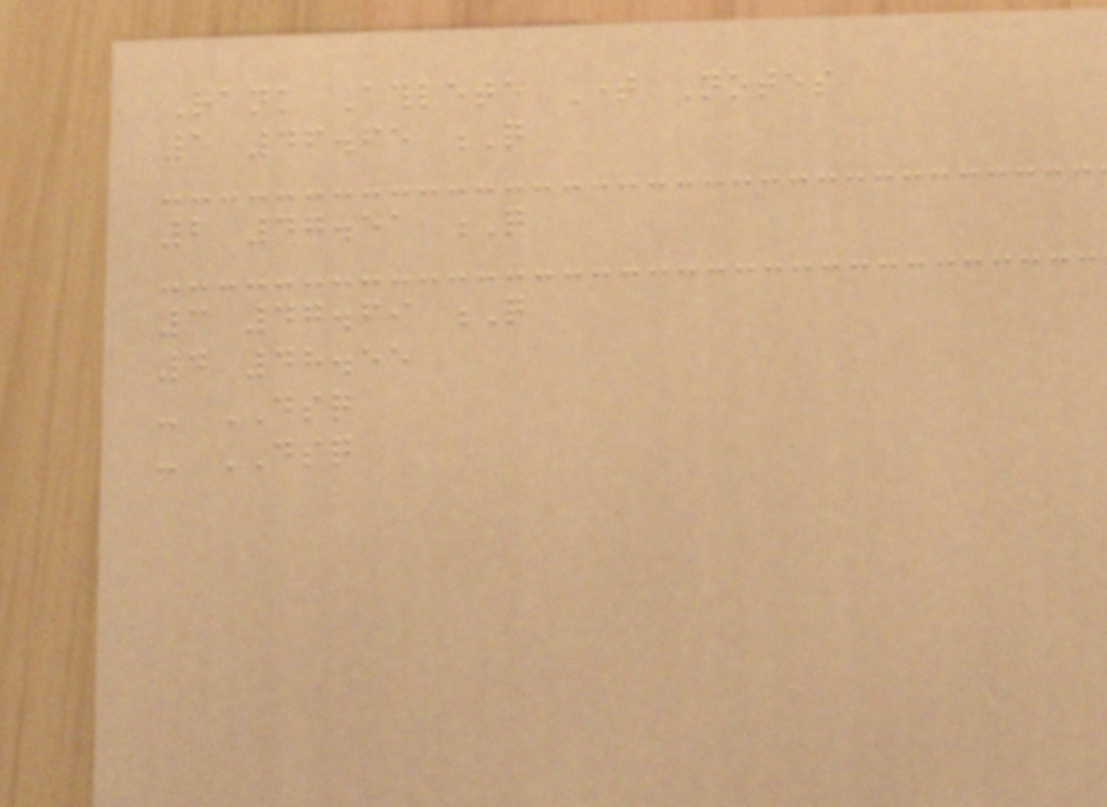Rank Athlete Time Notes
1 46.65 Q
2 47.51 Q
3 47.69 Q
4 48.55
- DSQ
- DSQ
